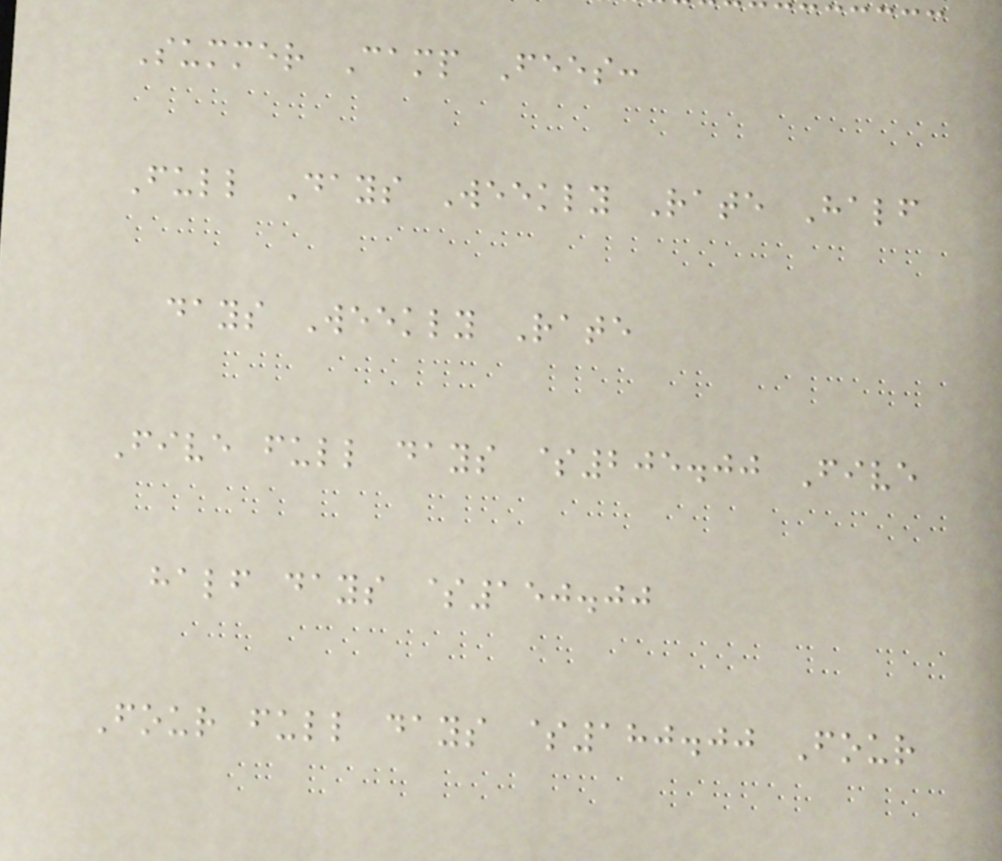Summer Camp Fees:
Full Days Weekly Rate Half
days Weekly Rate
Five full days $205.00 Five
half days $150.00
Four full days $180.00 Four
